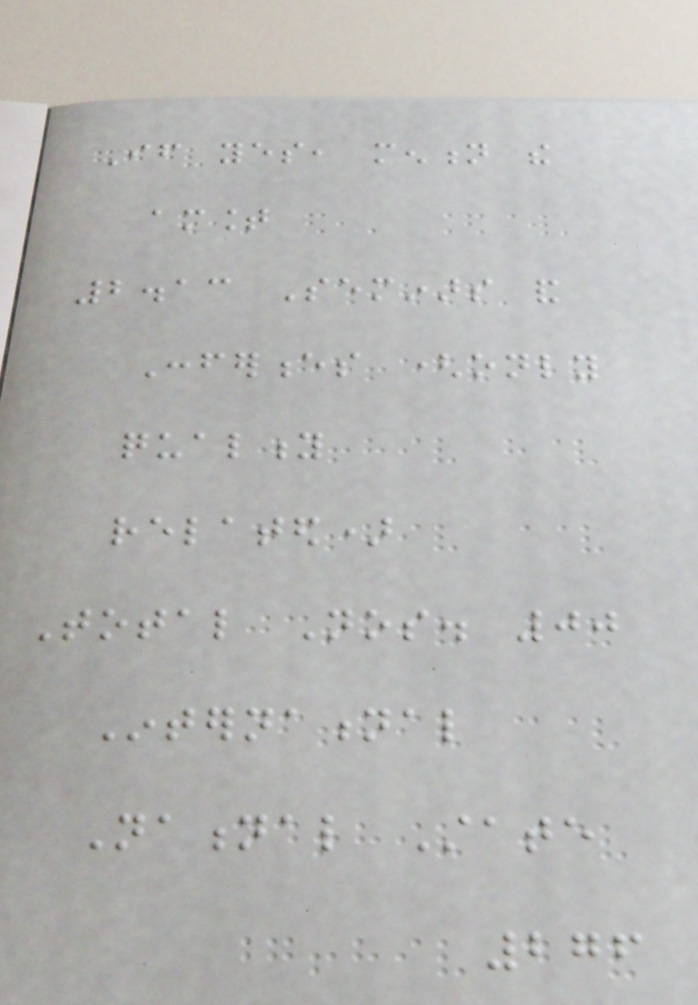If yes, mention the
amount
2.13 Seminars and
Conferences (only
quality
related)
Total Nos. 00
International
National State
276
